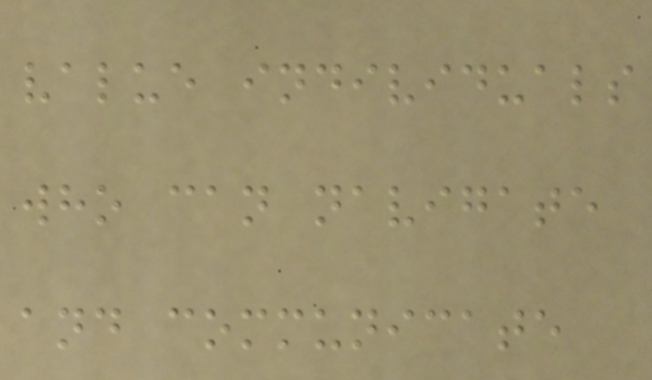value individuals
who can navigate
and communicate
